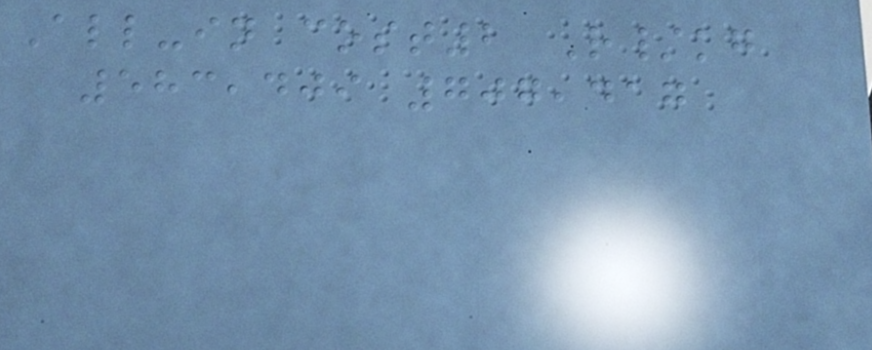All-in cost2 R/kg
583,409 707,417
